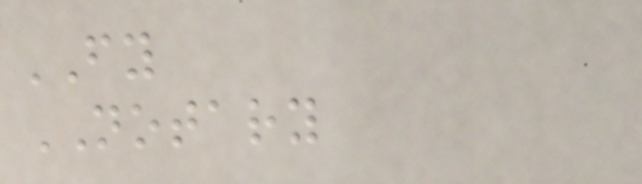FY
NOTARY
